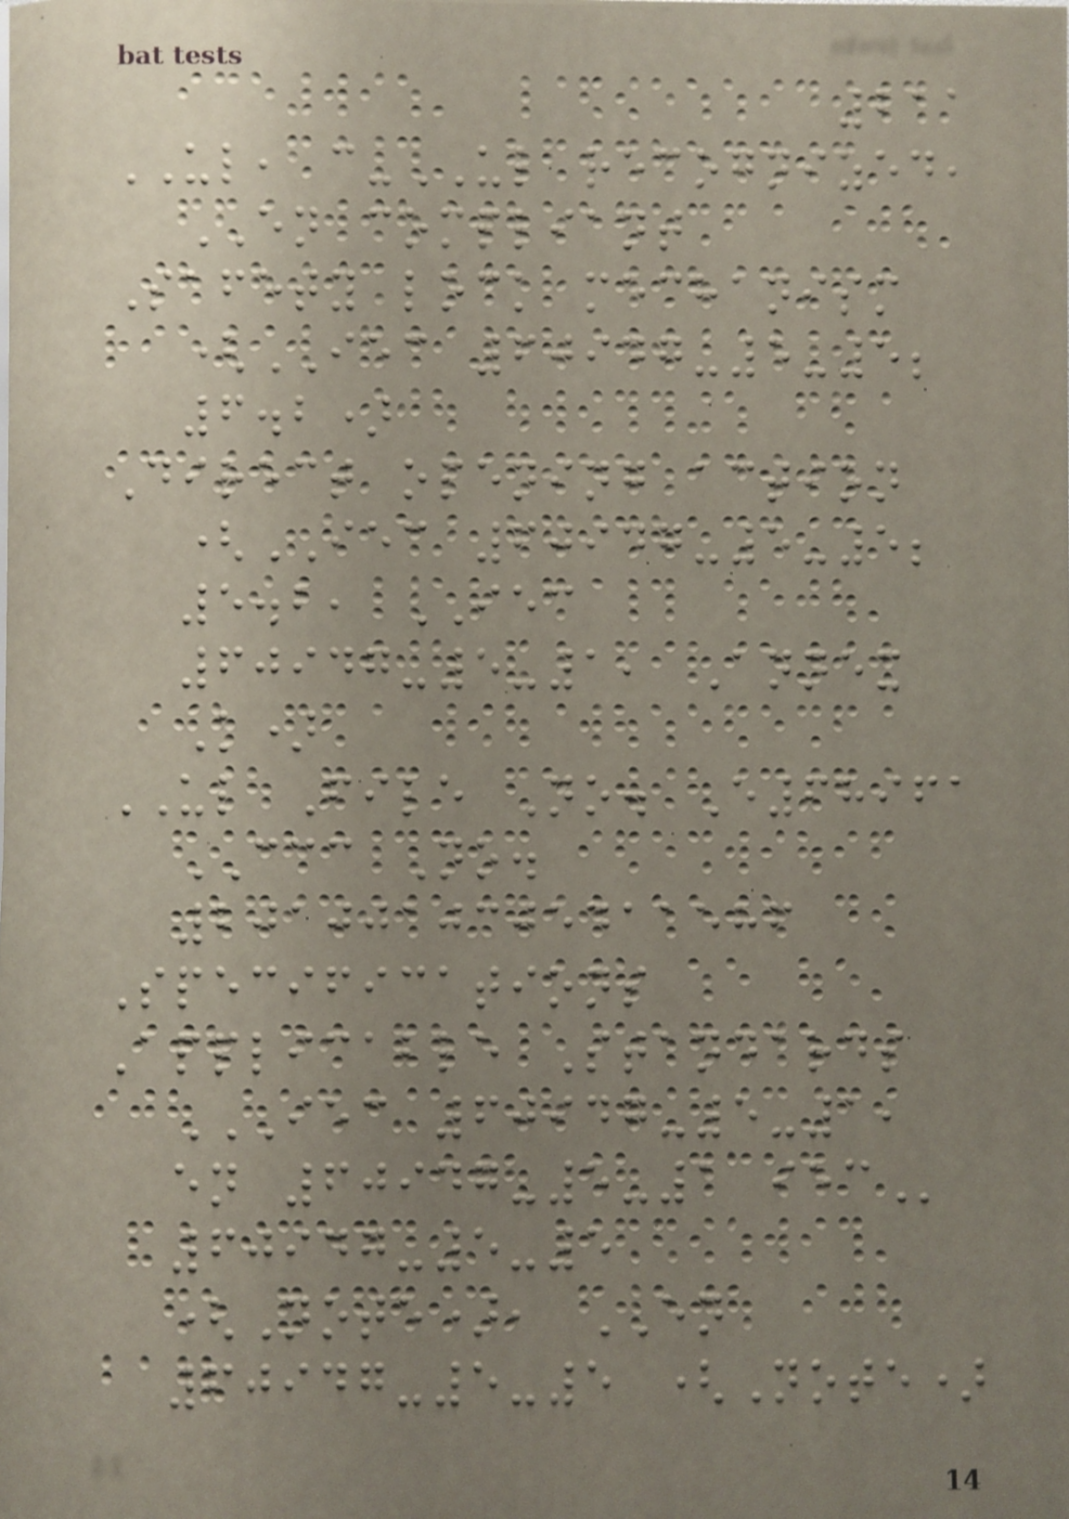211
UL, c-UL recognized,
EN compliant
Safety lock mechanism
(IEC 60947-5-5;
6.2)
Direct opening action
(IEC 60947-5-5;
5.2, IEC
60947-5-1, Annex
K)
UL File No. E68961
CCC No.
2010010305411586
Specifications
Applicable Standards
IEC 60947-5-1,
EN 60947-5-1 IEC
60947-5-5
(Note), EN
60947-5-5 (Note)
